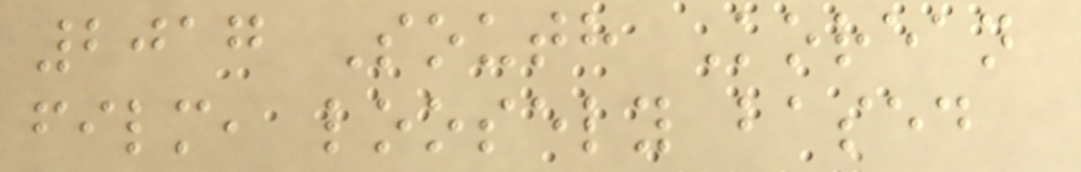2017 South Korean
film, loosely based
